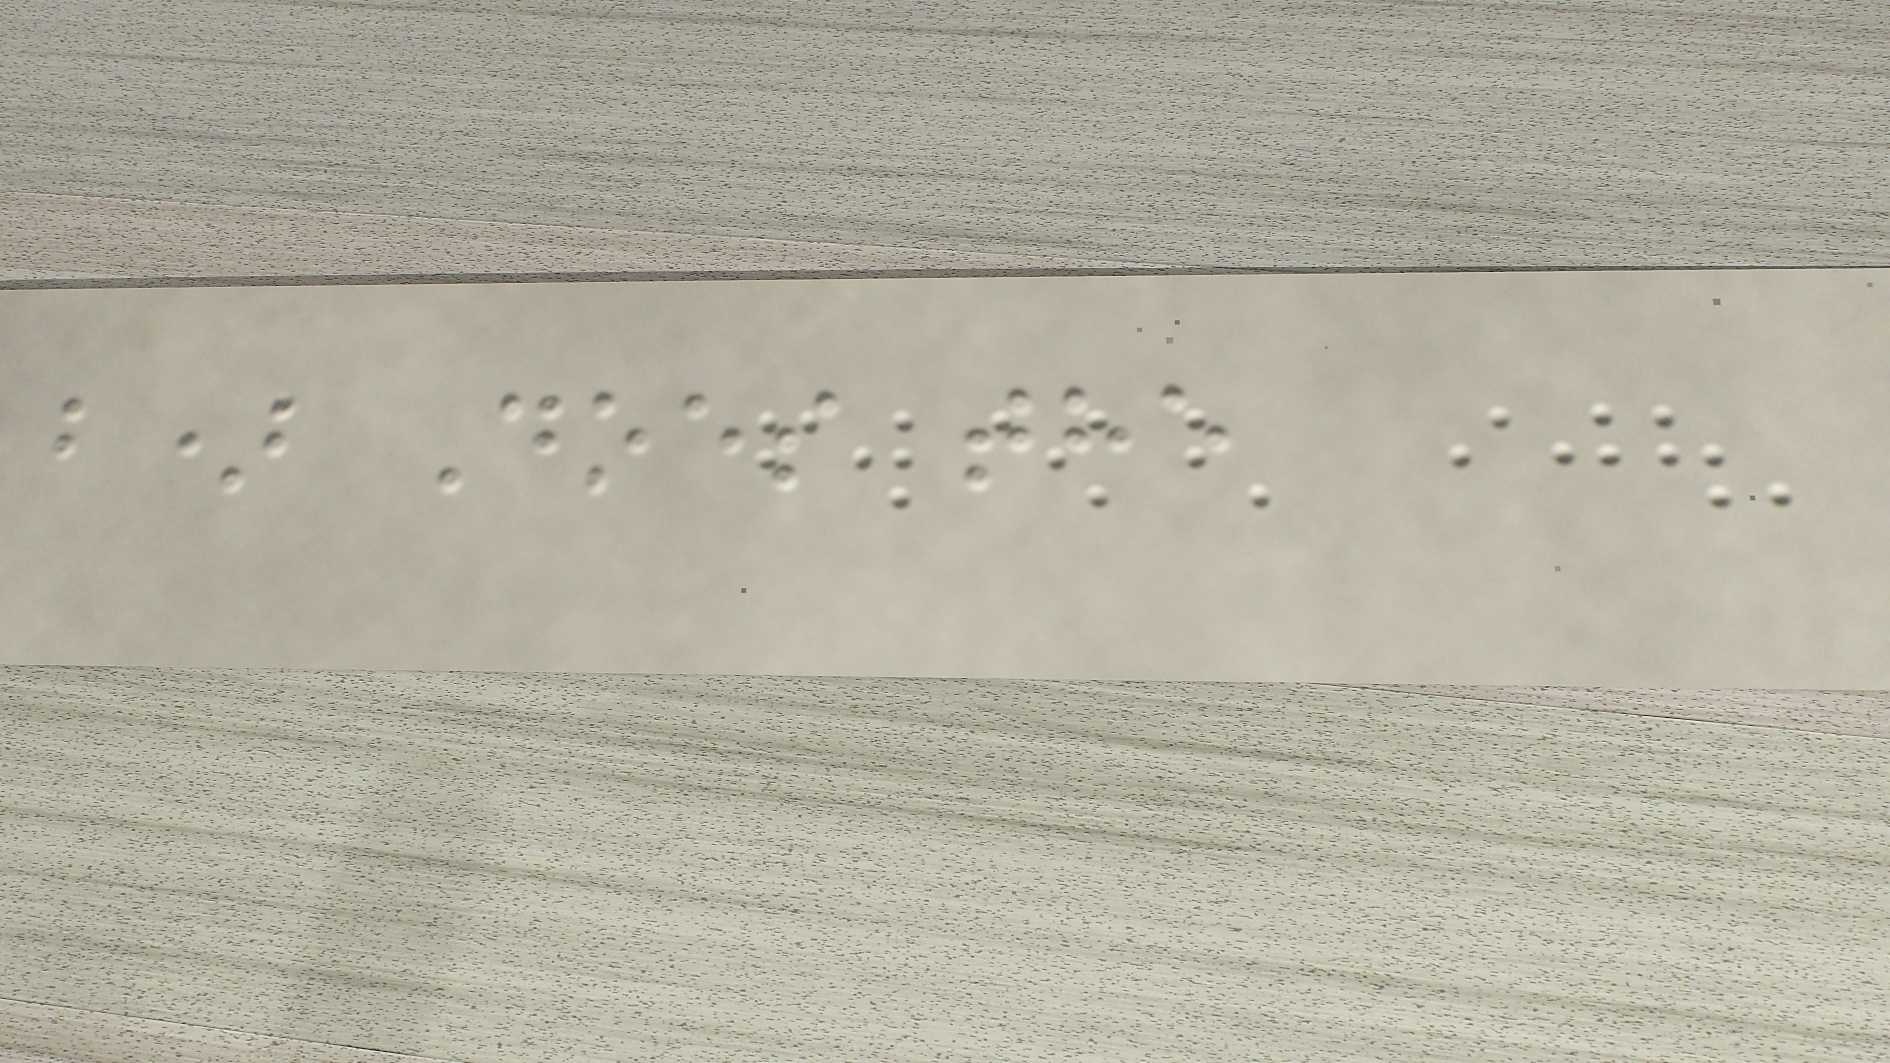b) Does the
